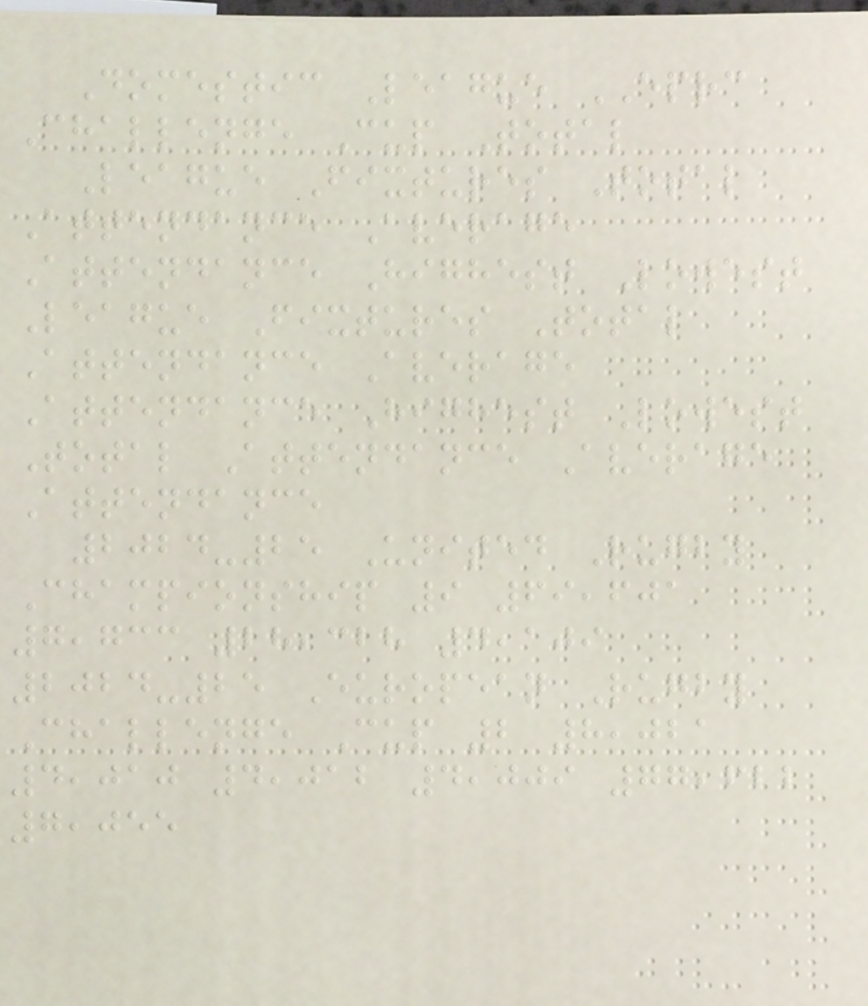Domestic League EPRC
Challenge Cup Total
League Fixtures Total
Attendance Average
Attendance Highest Lowest
League Fixtures Total
Attendance Average
Attendance Highest Lowest
Total Attendance Average
Attendance
2024-25 United Rugby
Championship 9 69,601
7,733 28,328 4,109
2024-25 European Rugby
Challenge Cup 2 8,021
4,010 4,012 4,009 77,622
7,055
